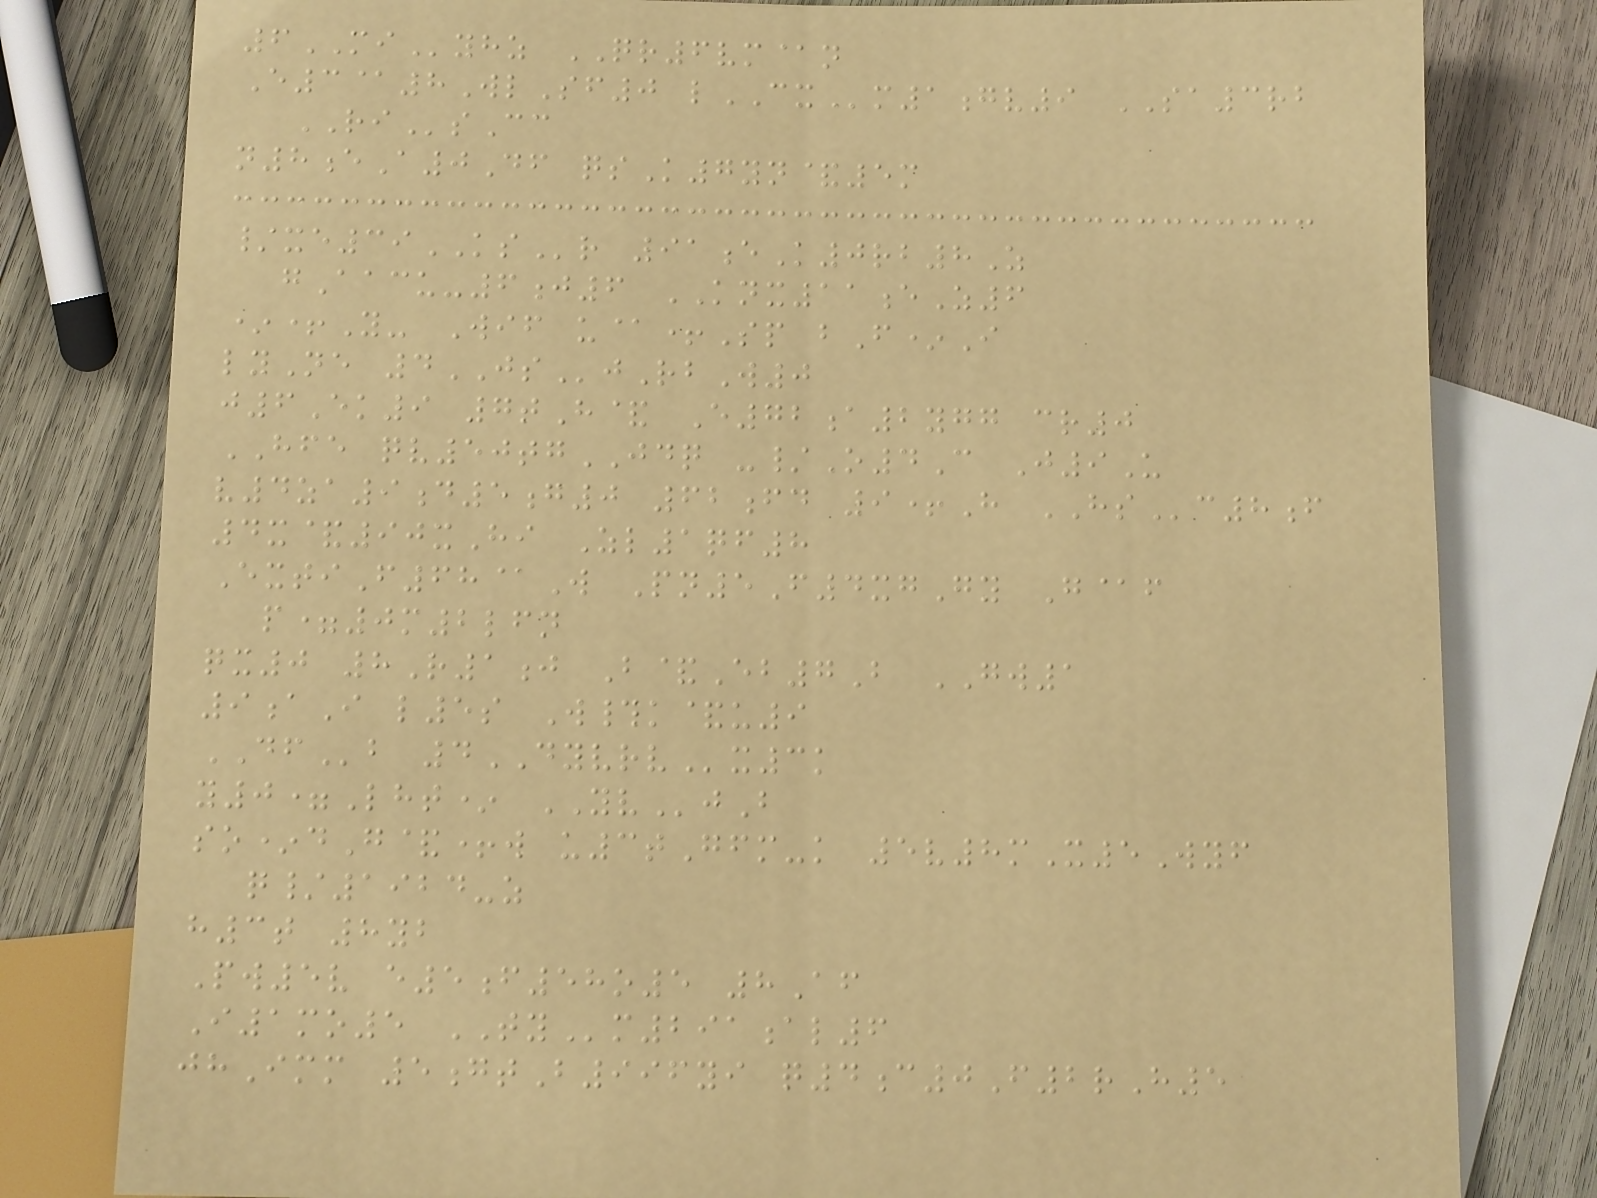6MIyhz QR6vm@n
E3@8WlSf0 lCXm1gv9 SA3rb
RIsCc
n8eA0Df qsK7yn&5m
/xe39KSr 91eK0rb8Z
gAacu-6j6 KNX11eZ6
*+Y- Wif u@+Sp bF*I
lyNe 4JSjRbW0
j6Ek9 7tH& E72a2ygg cr0
HFE qv50tgJDQ -/O4C J9U
v4za9d5g0 62fd 9+H HSc8f
4x&90xHi Zl1qf8
ExtiF68@W Pn5F4xgGy G@f
p=0m2lfn
qx0 8R1j B&Eb7B GW1
9aI l5s W#k&u9
DFb 4DYVRVx3k
y0=Lht* YVjB
so*dG&+w u3tGfm-k 5v8mX5Wyf
q/1924-z
h3t 8yb
Pw5v e5f58o5 8Af
I1mo5 TYm291al6
jhImm 5gtB996yi q4c0F2rH5
